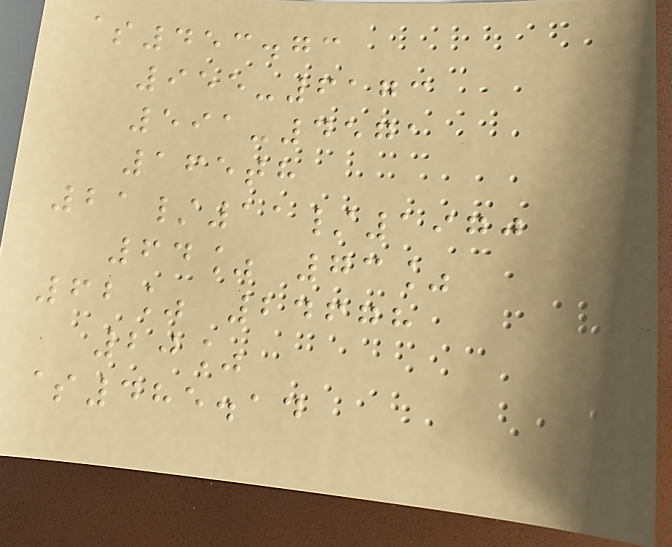$453.73
955-6173
591-4571
165th
21/11/1970
64% 73%
62% 24678
20%
$485.14
